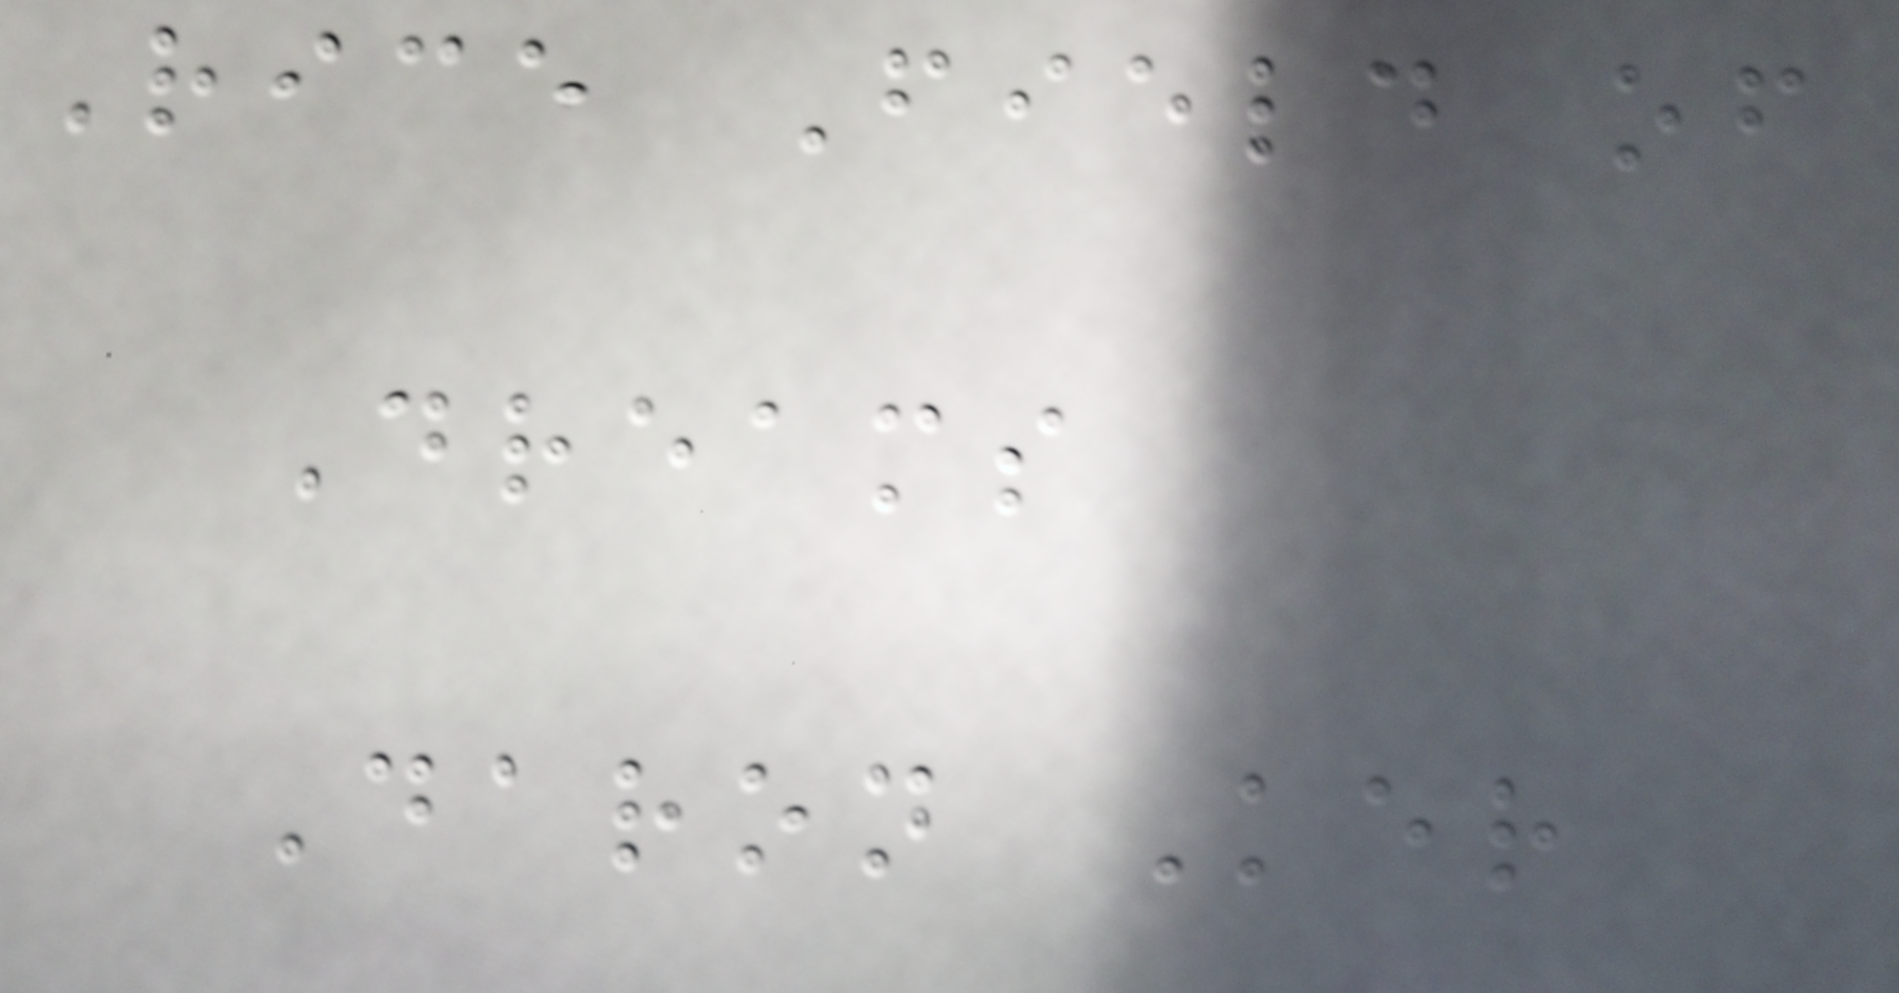Rice Field of
Dreams
Daron Ker
